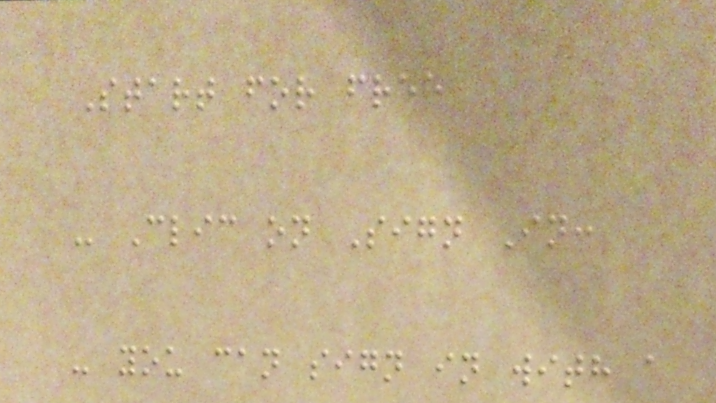Start for free
- Clic on Sign In:
- you can sign in with a
